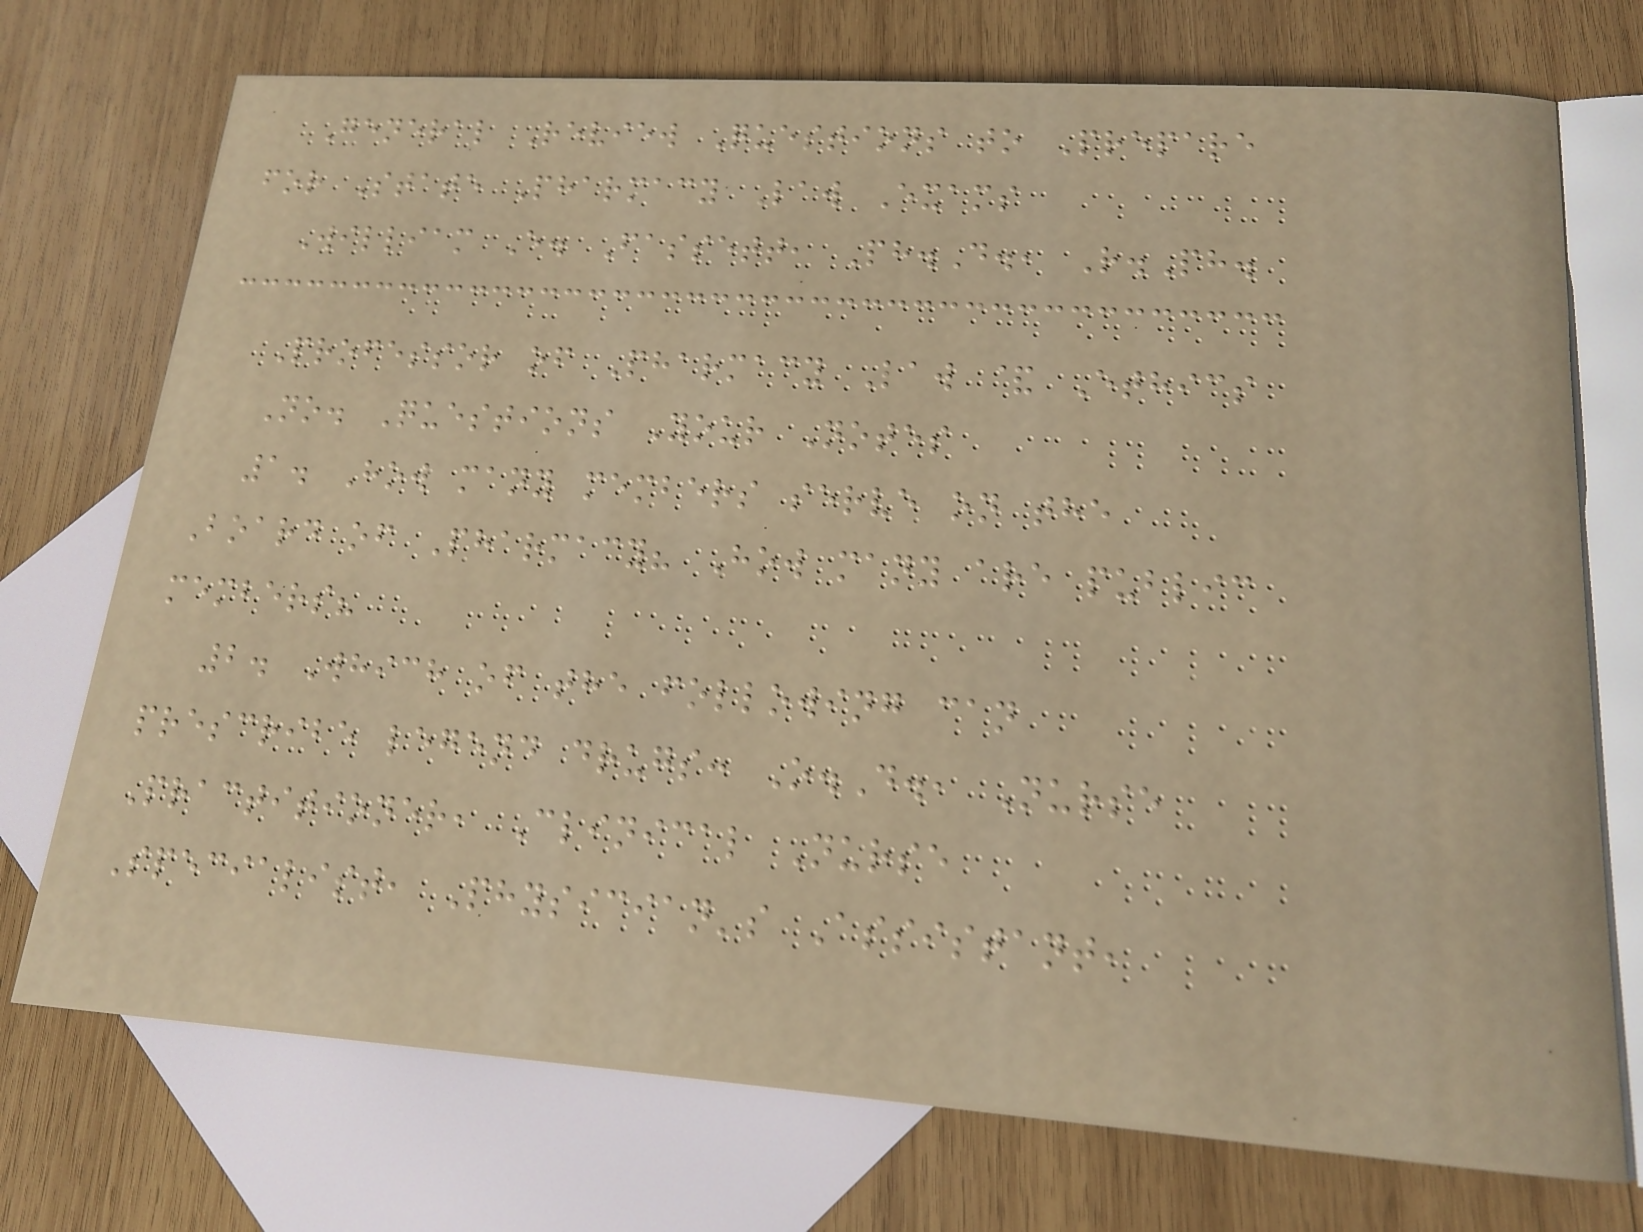General Review Questions to Prepare
for State Pharmacy Law Exams
William E. Fassett, Ph.D., R.Ph.
Professor of Pharmacy Law & Ethics
No. Questions Your Notes
1. How many members serve on the
Board of Pharmacy? How many are public
members?
2. Which of the following can
prescribe legend drugs: O.D., Nurse
Practitioner, Clinical Nurse
Specialist, Physician's Assistant,
